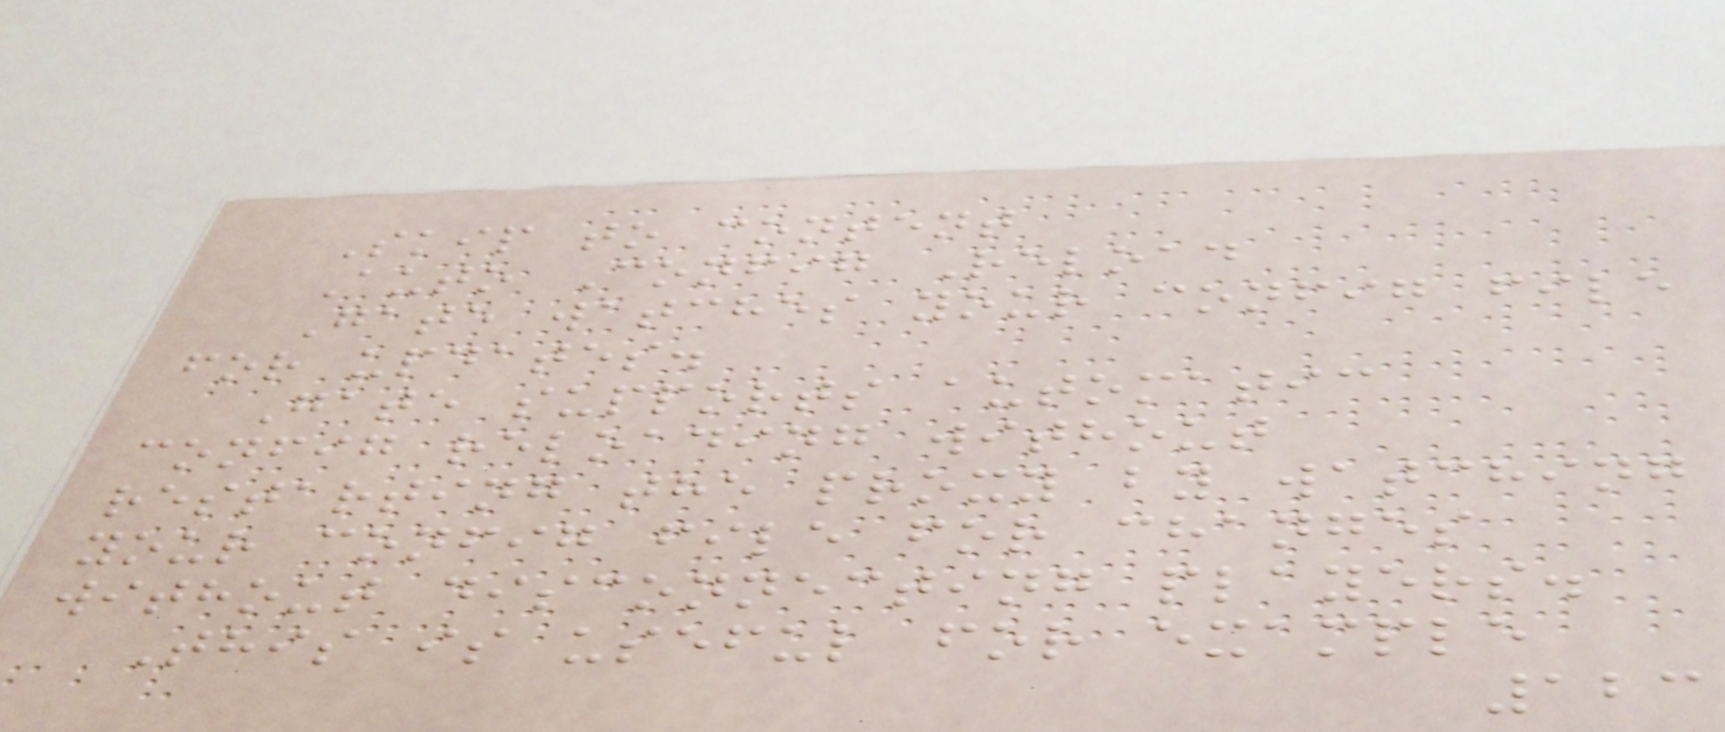Skip to content
Auto Config Reload
Gate watches your config file
for updates.
Gate supports automatic
config reloading without
restarting the proxy by watching
your config file for changes
without disconnecting players.
This is useful for example
123
